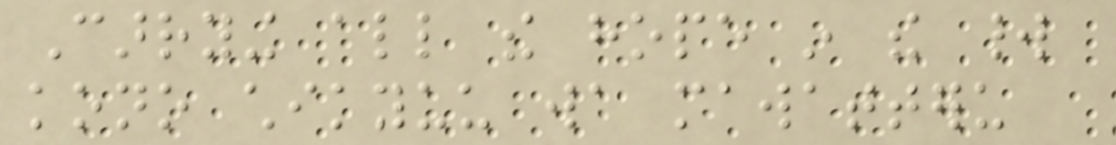Carrying all the hope in the world
kono chikyuu wa mawatteru
